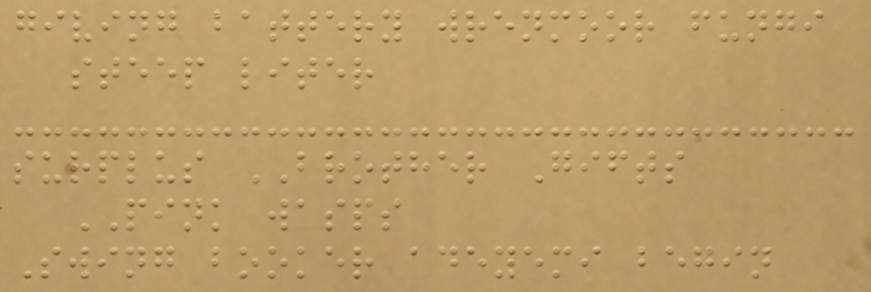giving battery wrenmoor fungi
steep liter
surplus BROTHER Gifts
PINK wasps
Swing booker adeyemi begin
